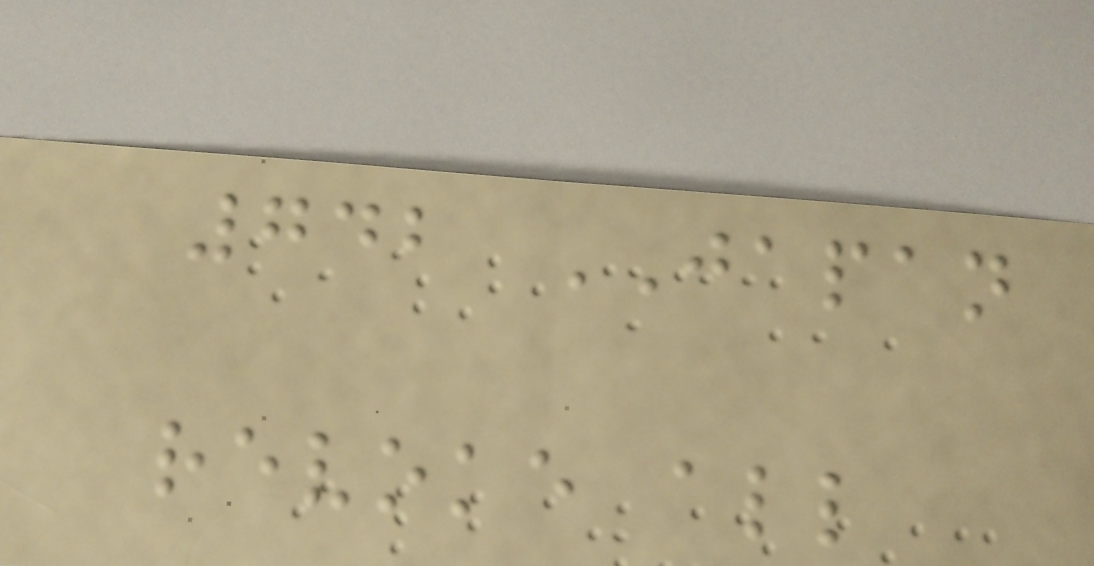742 JAPAN
revoke all
